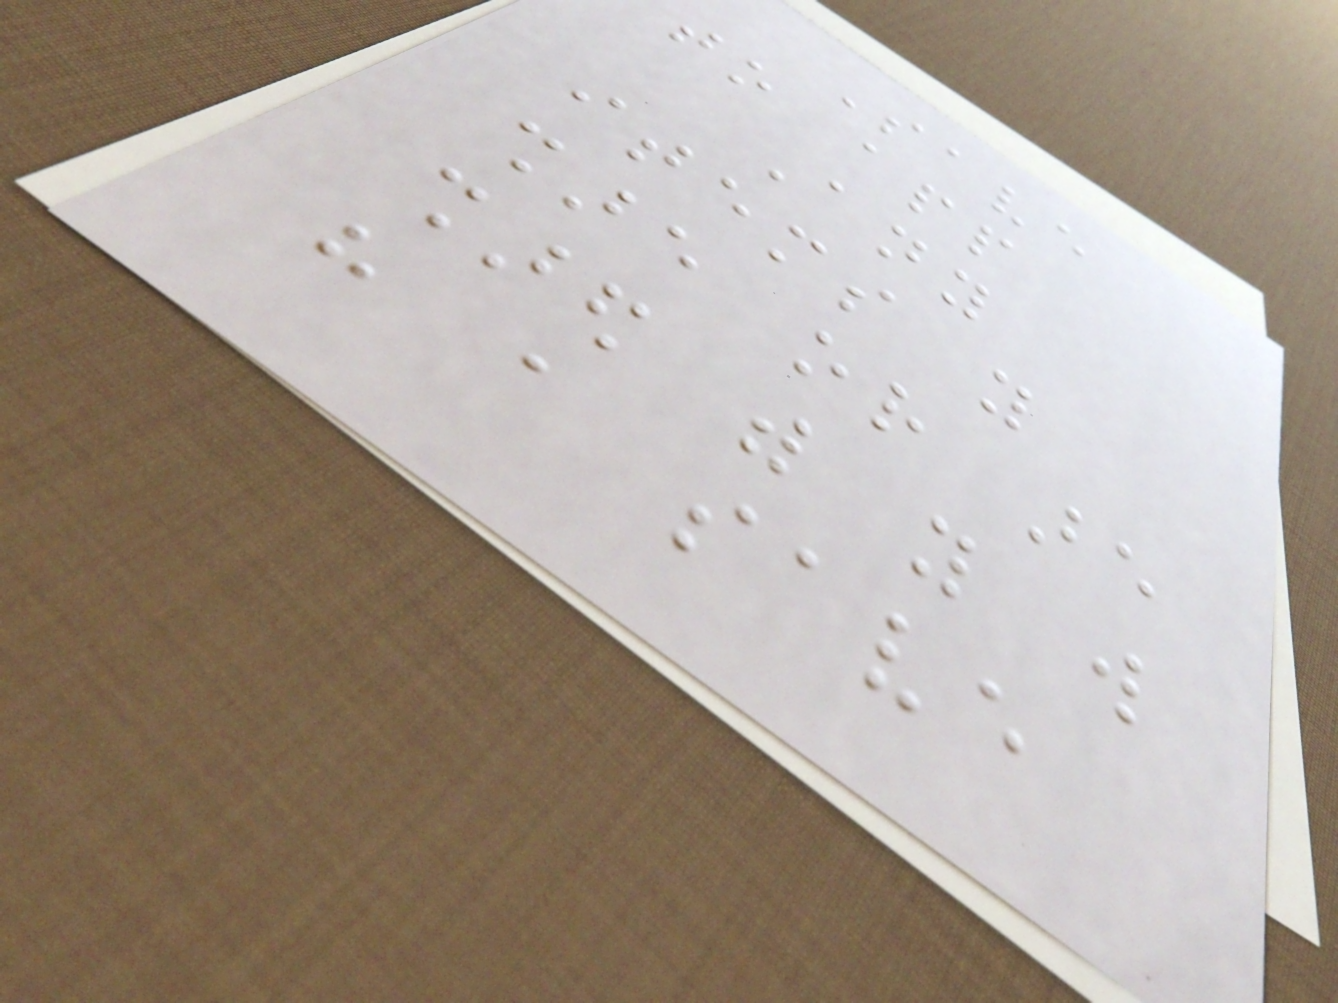Save
to app
Any
items you
share or are
shared with you will
have a save
